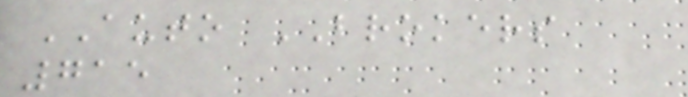AUTO BROKERS
715
